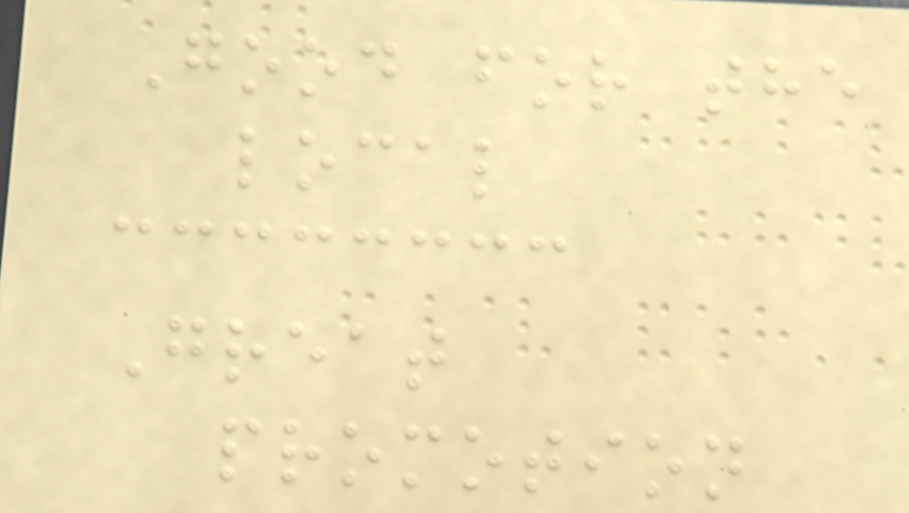Good for the
local
Great
promotion
